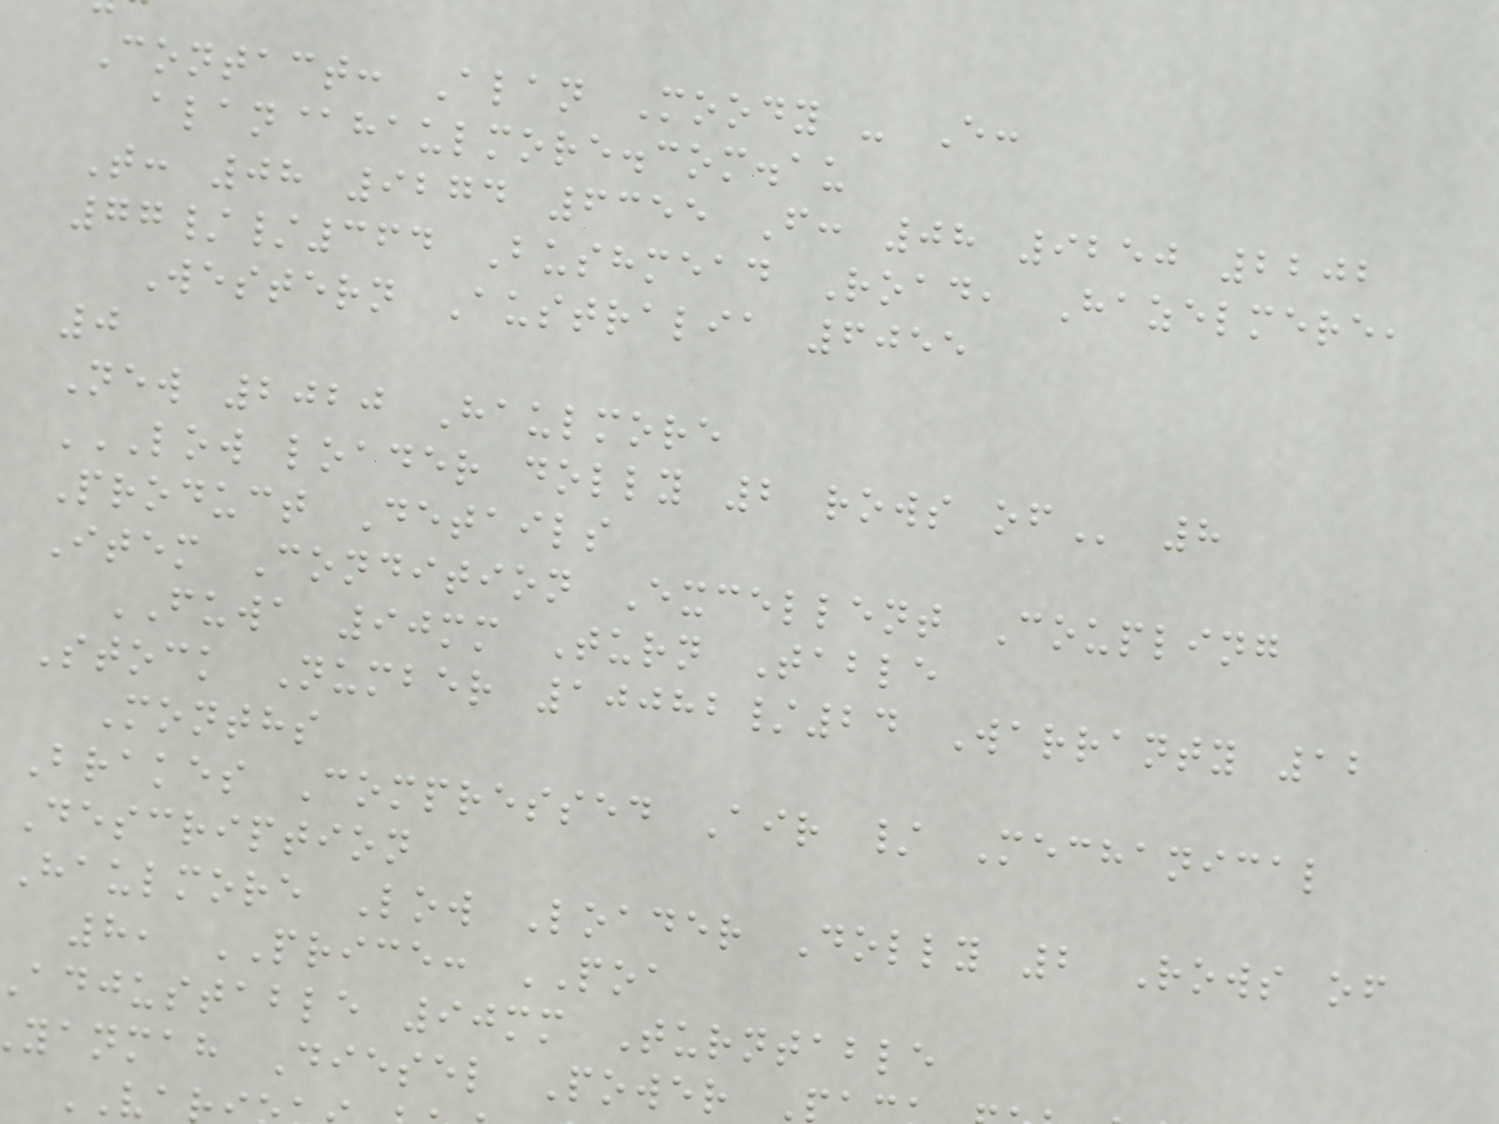Contact: Alan Moody - E:
alan@haulmore.com.au
T: 08 9274 6355 F: 08 9250 2202
77//364 Bushmead Road, Hazelmere,
Western Australia 6055
0
New 2020 Haulmore
LOW LOADER DOLLY 2 ROWS OF 8
Product Details
Item Condition Excellent Coupling
FUWA 90mm Turn Table
Stock Number 10082/24 Warranty 12
Months
Brakes Compressed Air / Mechanical
Description
Haulmore Low Loader Dolly 2 Rows of
8, PRICE: POA
adjustable 90mm Turntable
yanmah Diesel Power
